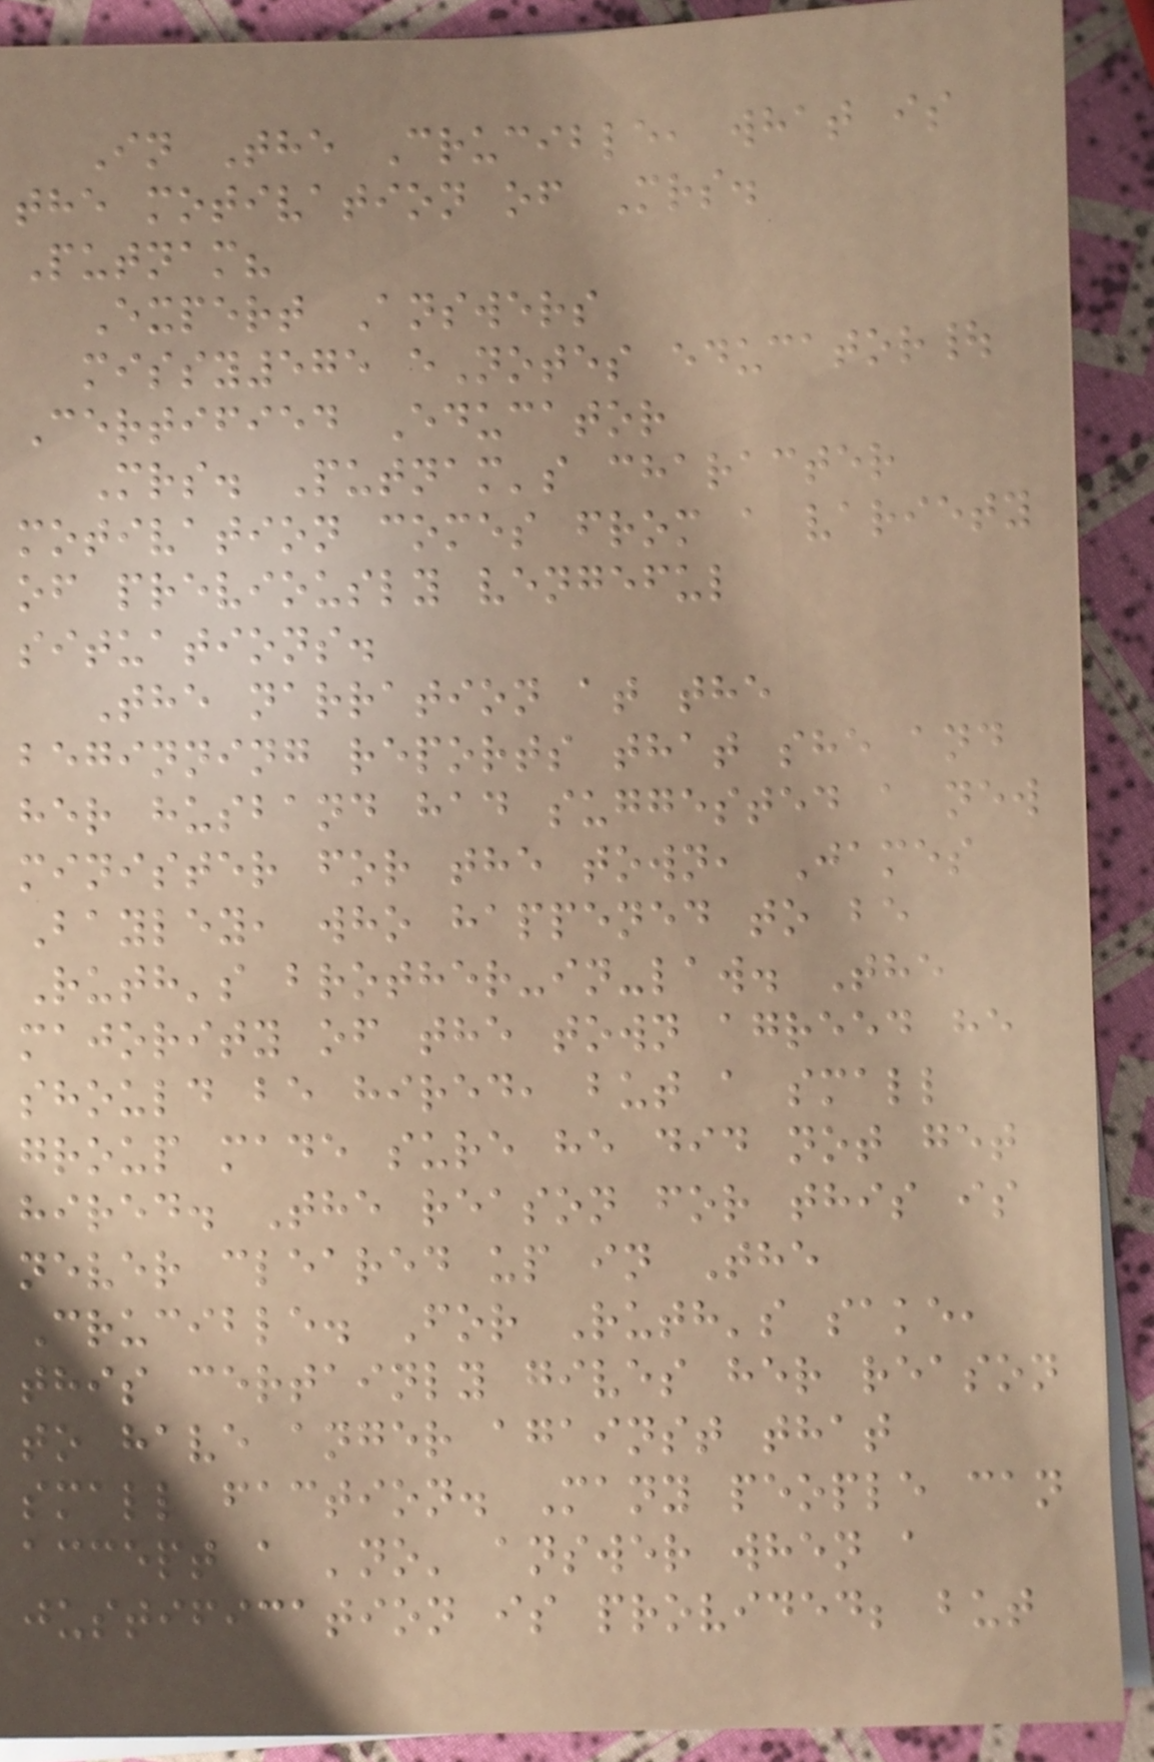In The Crucible, what is
the motivation of Mrs.
Putnam?
Expert Answers
missy575 eNotes educator|
Certified Educator
Mrs. Putnam's character
motivation comes from a variety
of previously vengeful
situations.
The narration at the
beginning reports that she and
her husband had suggested a new
minister for the town, James
Bayley, who happened to be
Ruth's brother-in-law. The
majority of the town agreed he
should be hired, but a small
group made sure he did not get
hired. The reason for this is
never cleared up in The
Crucible. For Ruth's sake,
this certainly gives her reason
to have anger against that
small faction. Many people can
accept a 'no' answer when a
justification is provided; but
